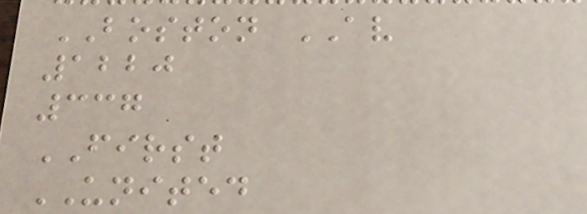BOSTON AV
1220
337
FIRST
UNITED
